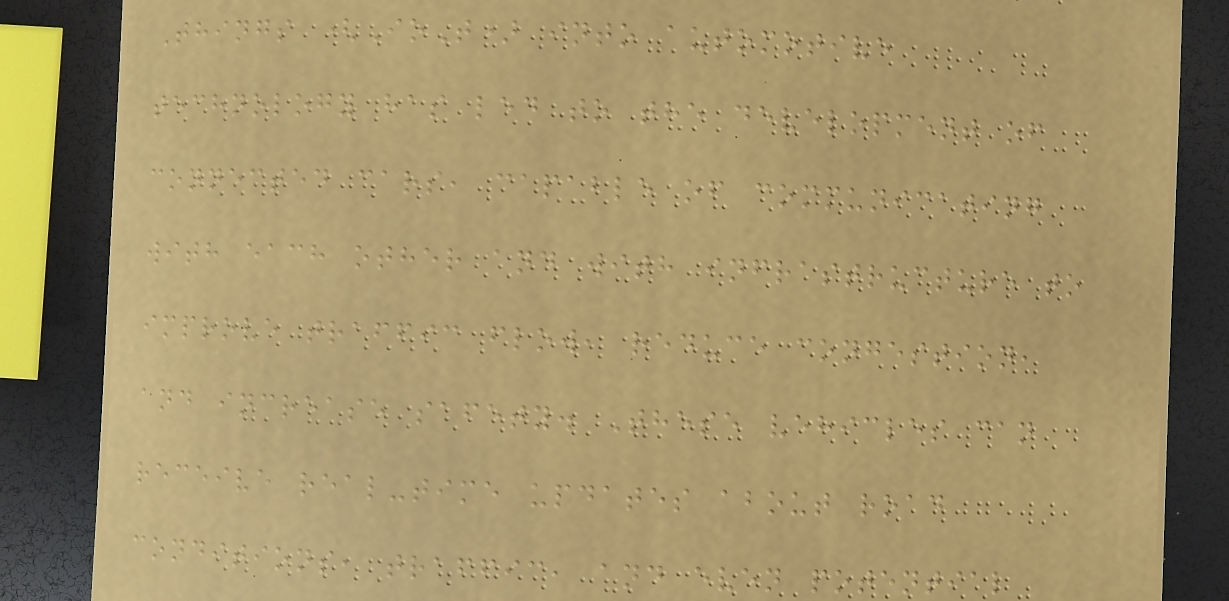Things (IoT) into automotive
technology has led to the development of
connected cars, capable of communicating
with each other and with infrastructure to
improve traffic flow, reduce congestion,
and increase safety. These vehicles can
receive real-time updates about road
conditions, traffic, and even potential
